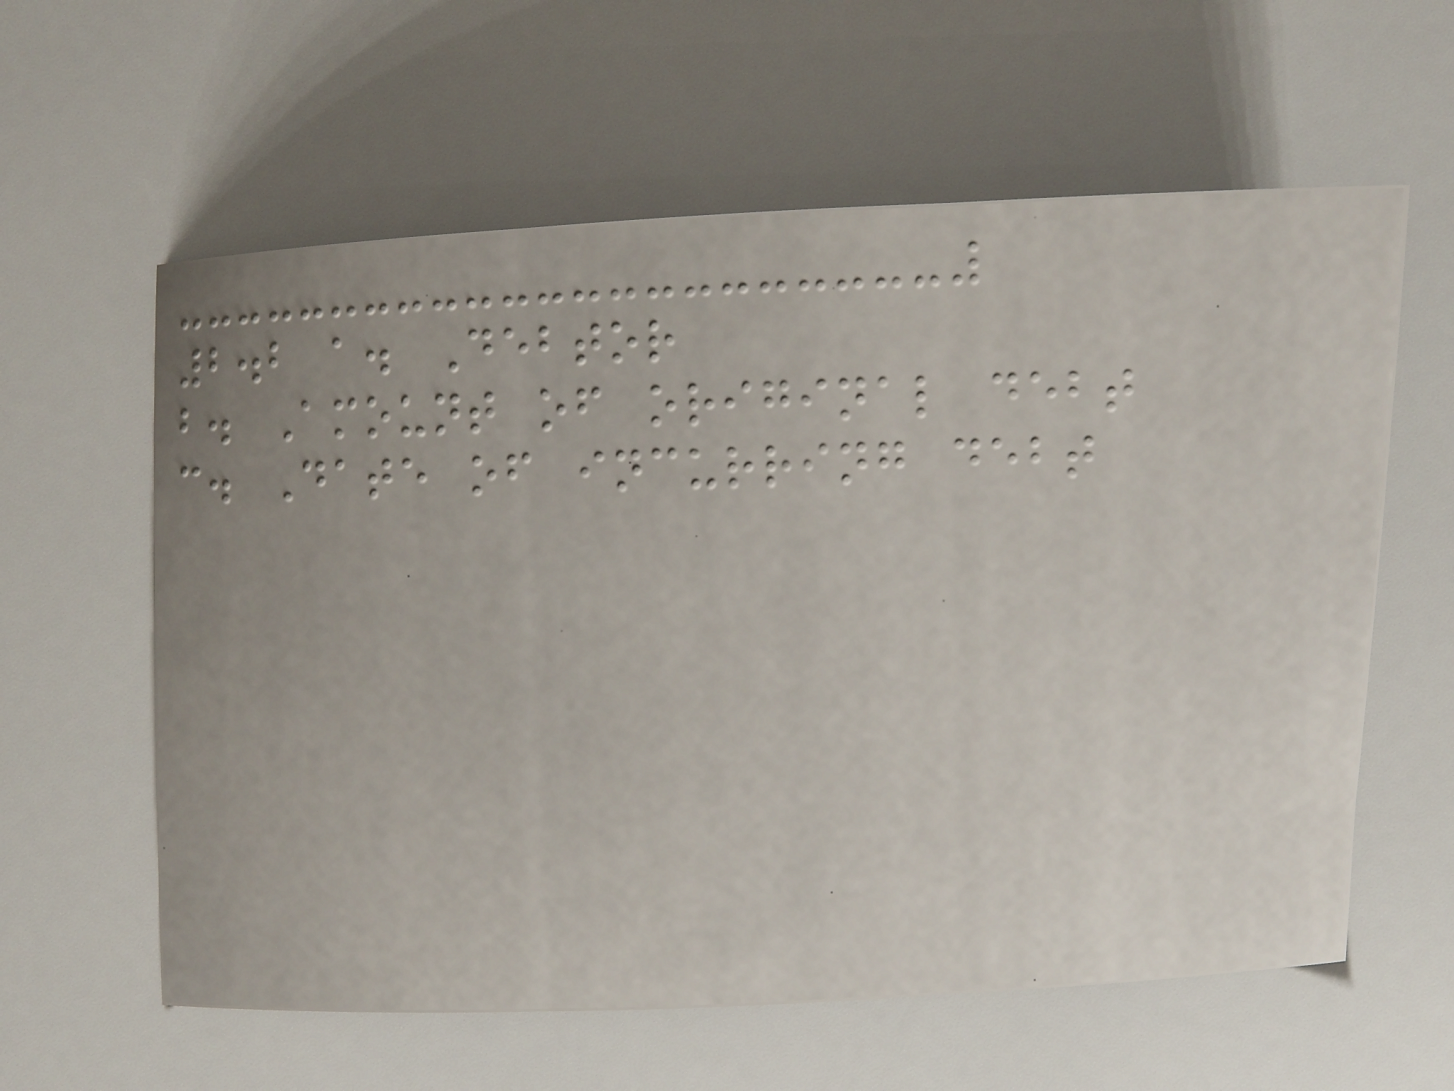2.2 a. Debtor
b. Amount of original debt
c. Date of incurring debt
